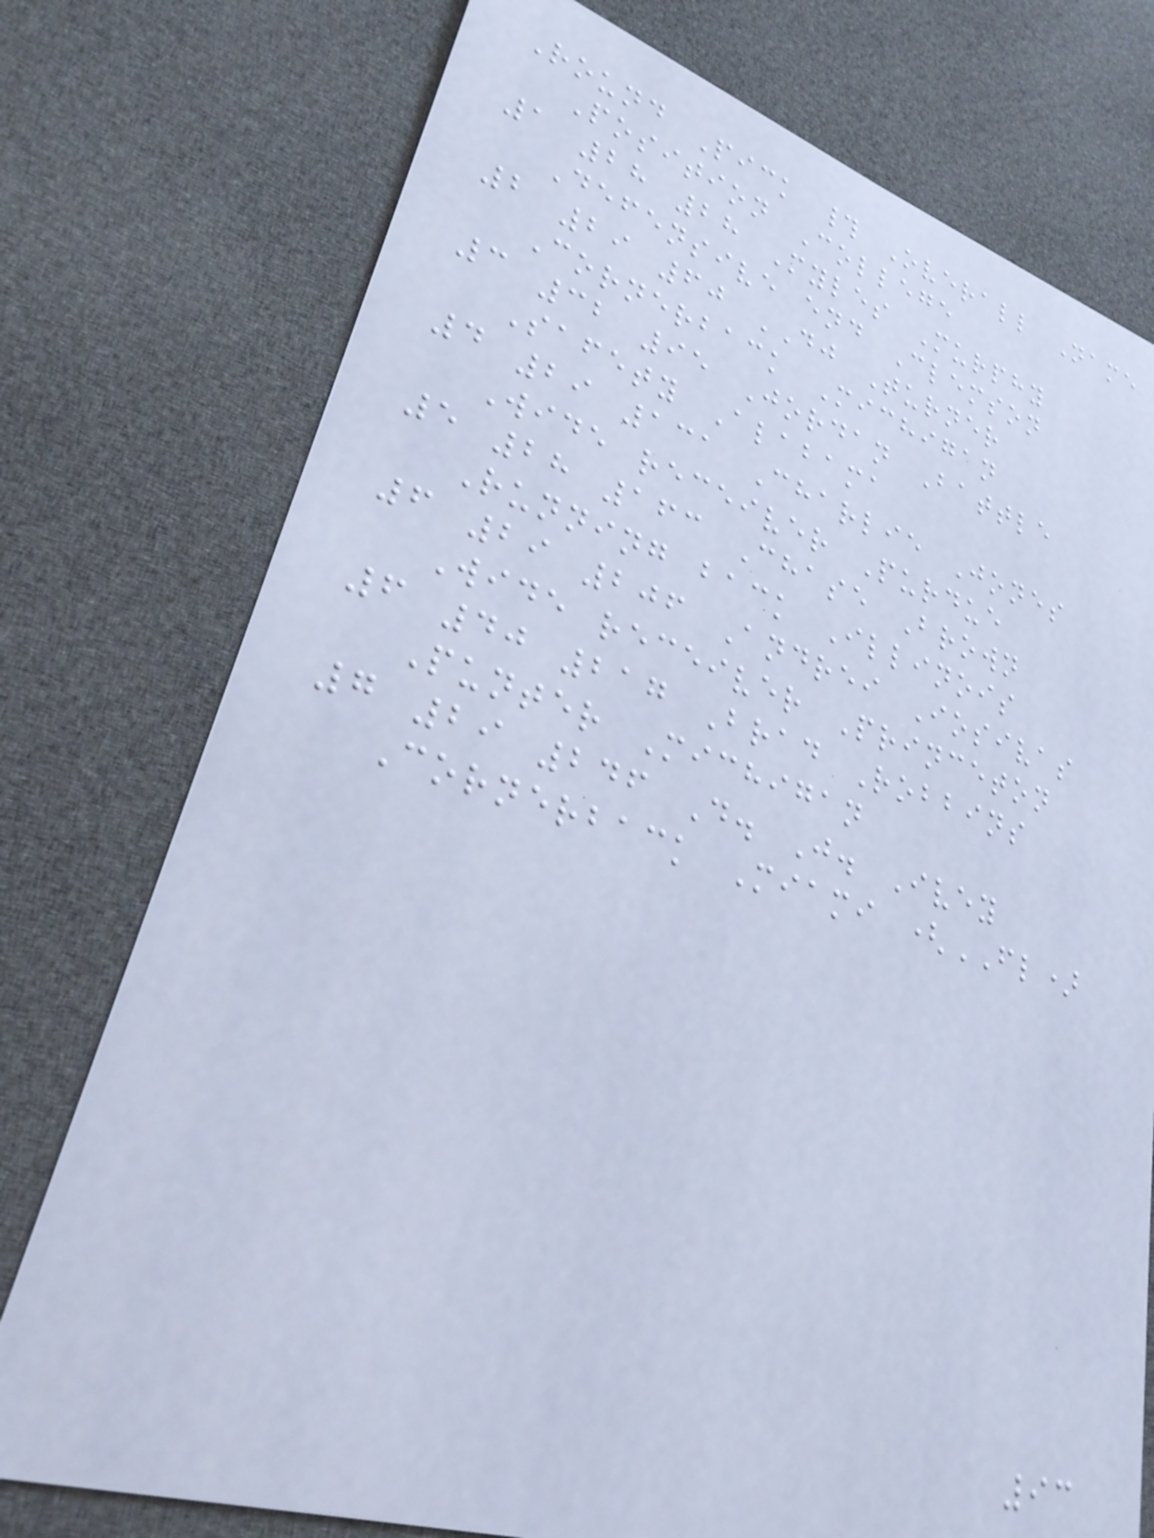Round Pick # Overall Name
Position College
1 28 28 Myles Murphy
Defensive end Clemson
2 29 60 DJ Turner
Cornerback Michigan
3 32 95 Jordan Battle
Safety Alabama
4 29 131 Charlie Jones
Wide receiver Purdue
5 28 163 Chase Brown
Running back Illinois
6 29 206 Andrei Iosivas
Wide receiver Princeton
6 40 217 Brad Robbins
Punter Michigan
7 29 246 D. J. Ivey
Cornerback Miami (FL)
93
